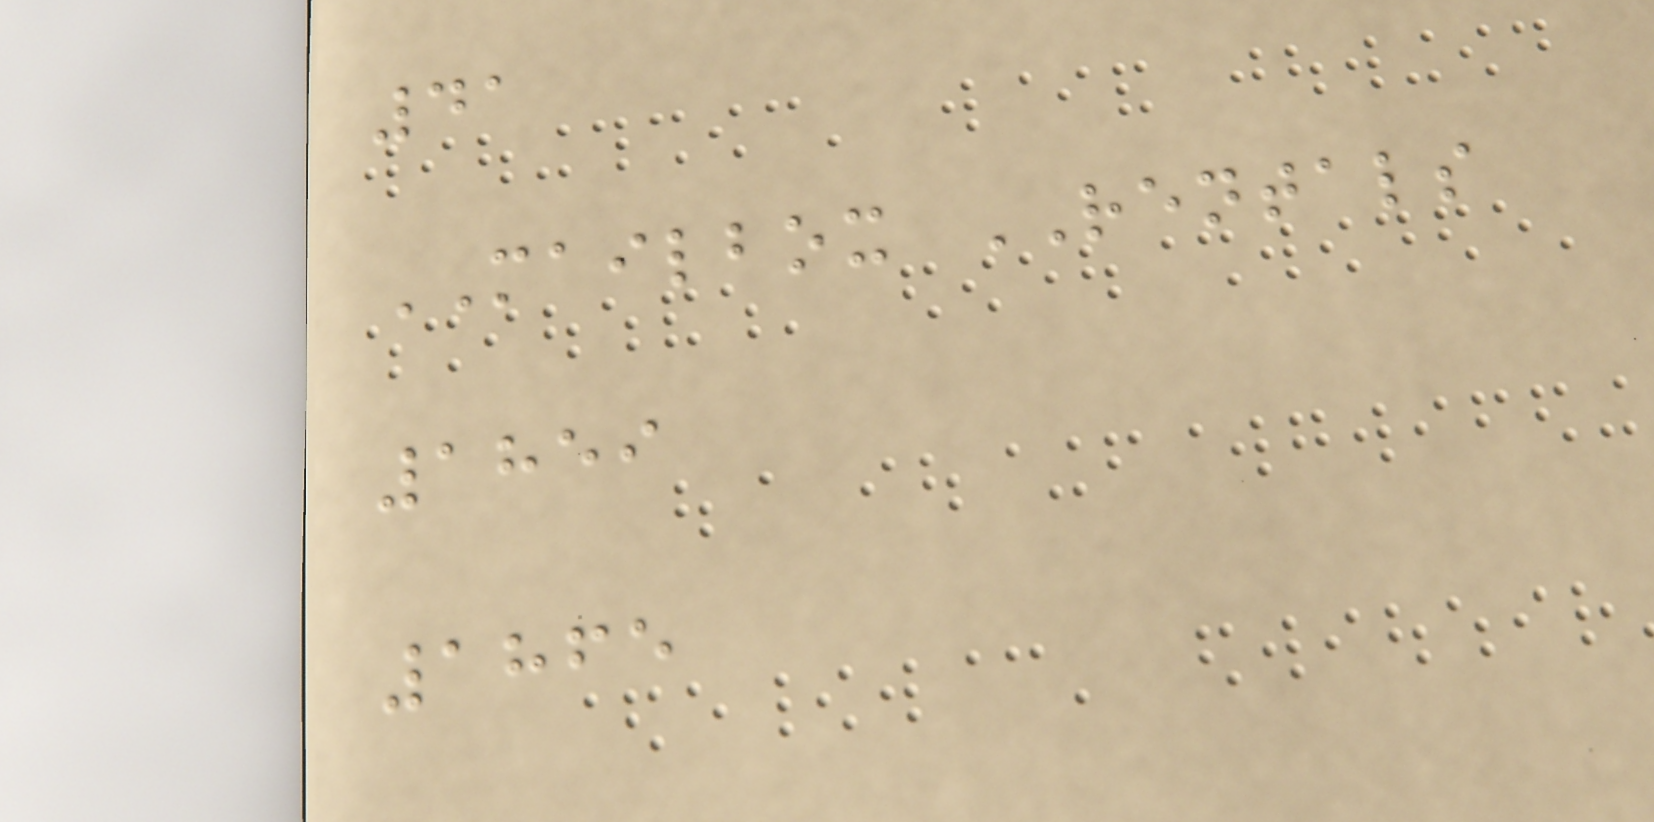41
MAILBOX RENTALS
1859
1865
